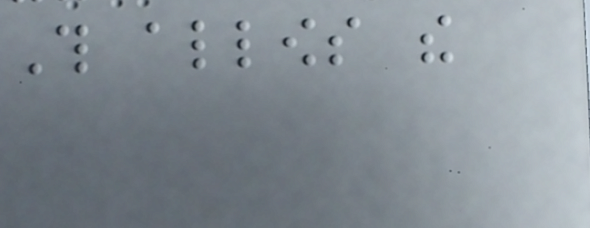This allows the
